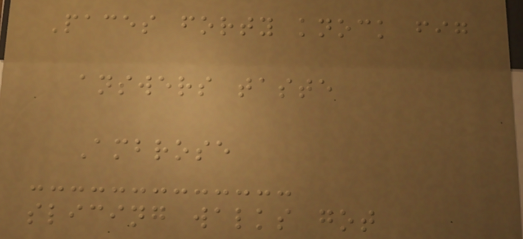Paces forty knock fig
answers taste
Ambrose
slicing walks got
